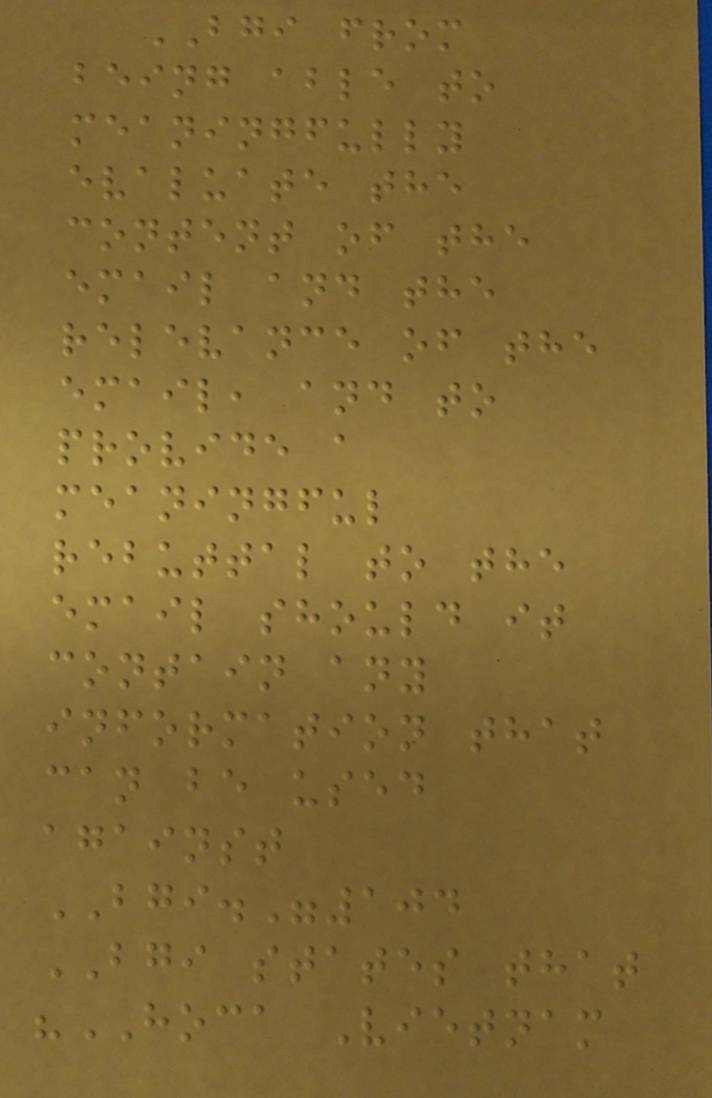BGI from
being able to
meaningfully
evaluate the
content of the
email and the
relevance of the
email, and to
provide a
meaningful
rebuttal to the
email should it
contain any
information that
can be used
against
BGI."104
BGI states that
"HOCA Vietnam
